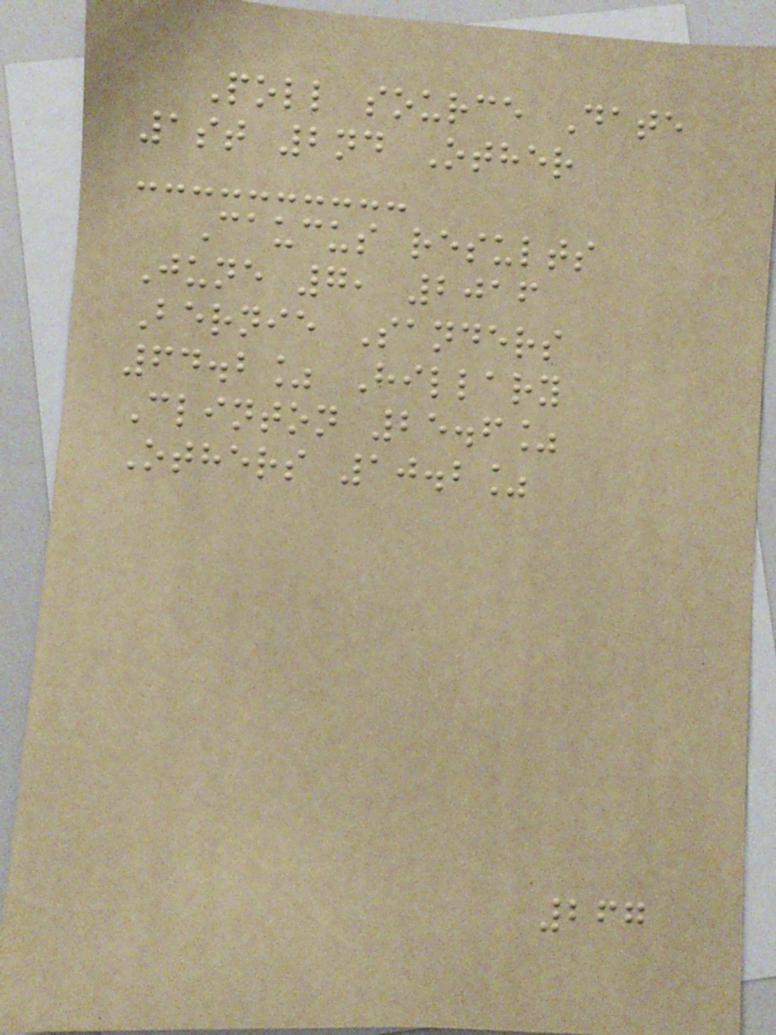Poll source Date
1st 2nd Other
Caucus results
June 7, 2016
Bernie Sanders
64.2% Hillary
Clinton 25.6%
Others 10.2%
267
